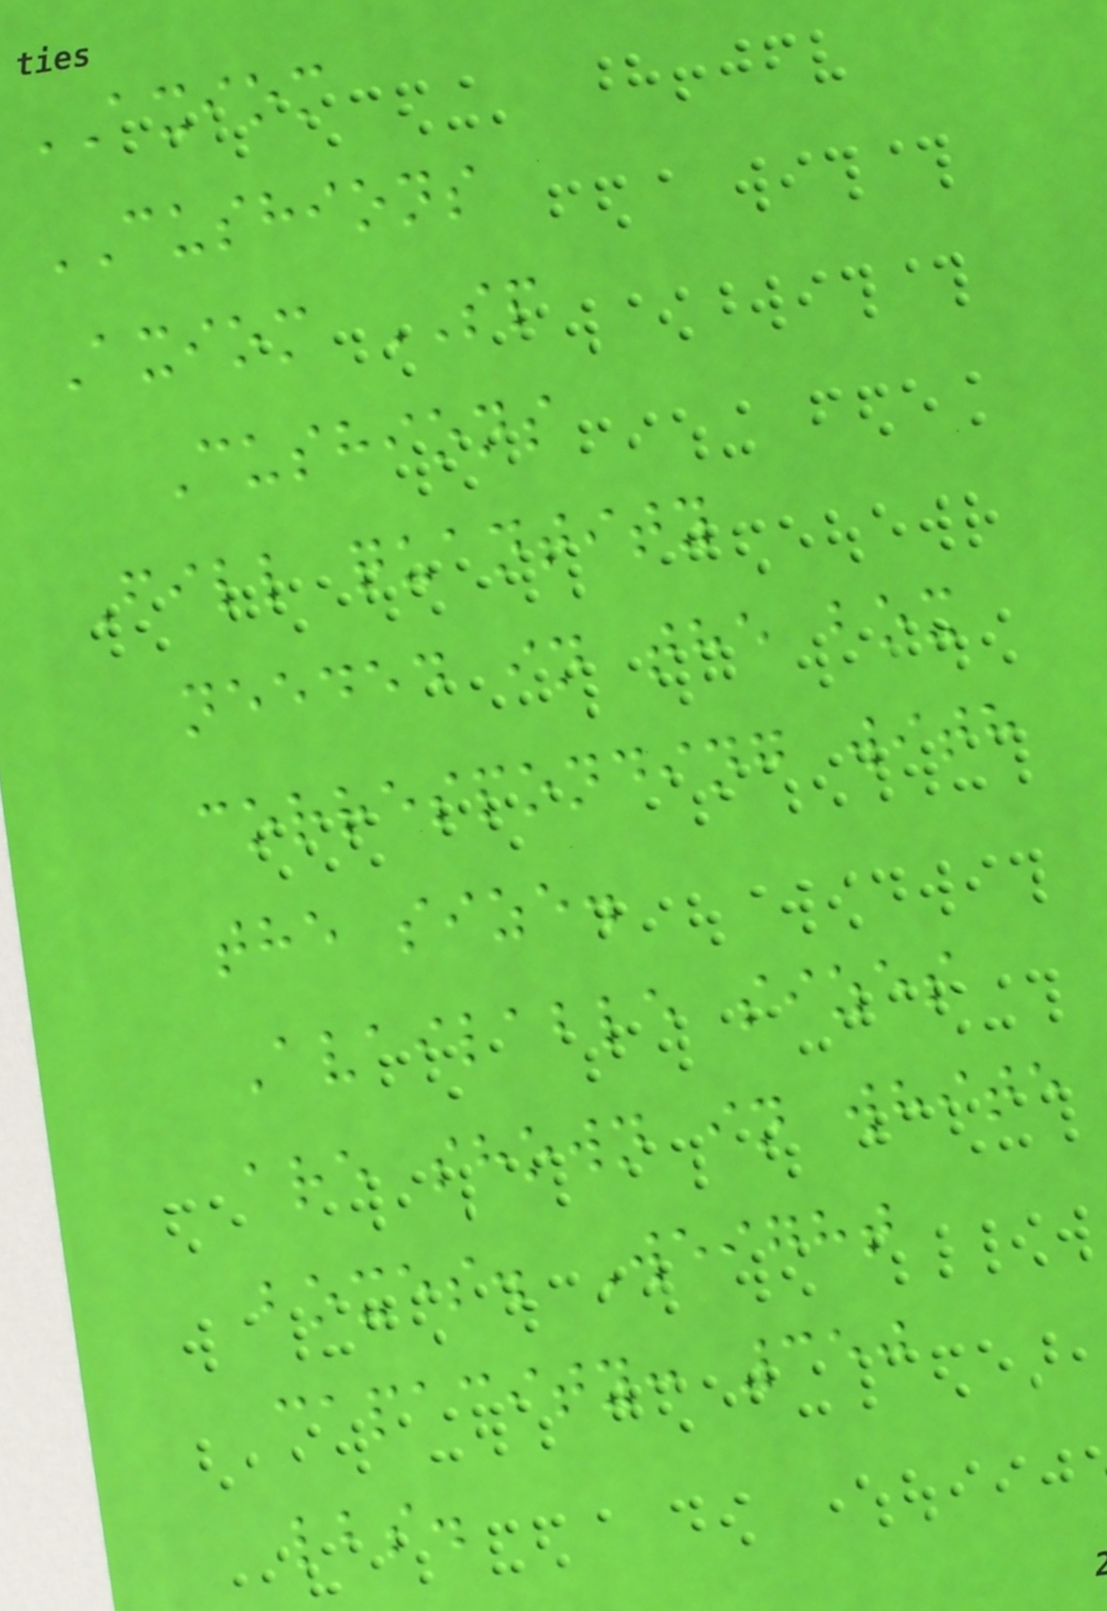AXIOM
CUSHIONS
Axiom SP
Cushions
Fill quantity
needed in the box
corresponding with
the size.
Available sizes
are shown in white
boxes. Weight
capacity: 350
lbs.
